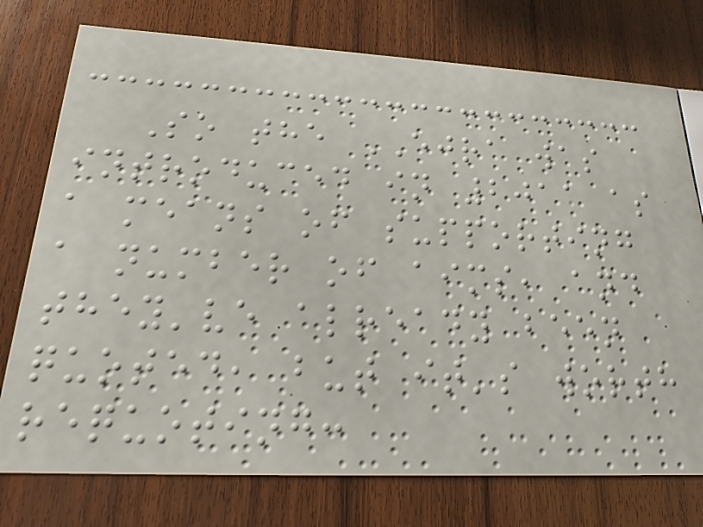So the EJRA was
introduced in 2011 as
a means of supporting
a number of aims, and
they've already been
quoted, but it's worth
requoting:
